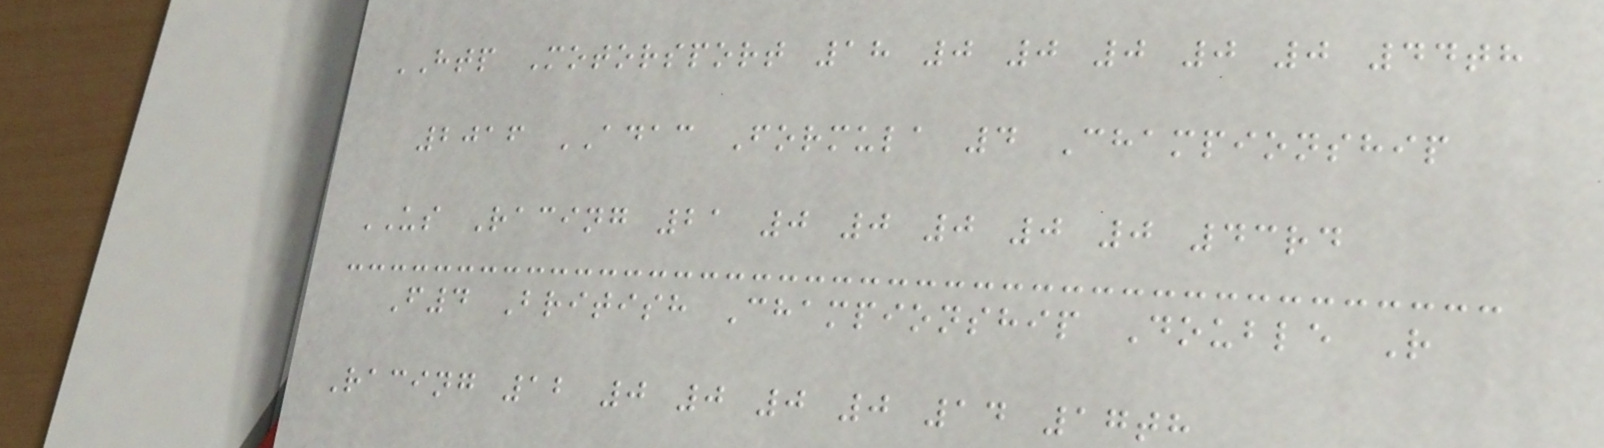HTP Motorsport 18 0 0 0 0 0 44th
2016 ADAC Formula 4 Championship
US Racing 21 0 0 0 0 0 43rd
F4 British Championship Double R
Racing 12 0 0 0 0 14 17th
